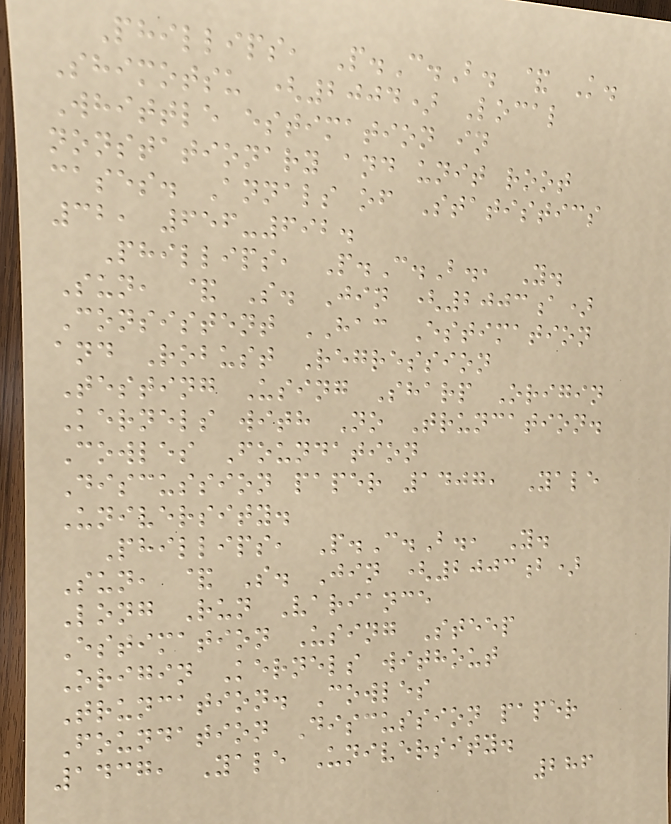Phillips, P.C.B. & K.
Shimotsu (2004) Local
Whittle estimation in
nonstationary and unit root
cases. Annals of Statistics
32, 656-692.
Phillips, P.C.B., Y.
Sun, & S. Jin (2003a)
Consistent HAC Estimation
and Robust Regression
Testing Using Sharp Origin
Kernels with No Truncation.
Cowles Foundation
Discussion paper 1407, Yale
University.
Phillips, P.C.B., Y.
Sun, & S. Jin (2003b)
Long Run Variance
Estimation Using Steep
Origin Kernels without
Truncation. Cowles
Foundation Discussion paper
1437, Yale University.
286
